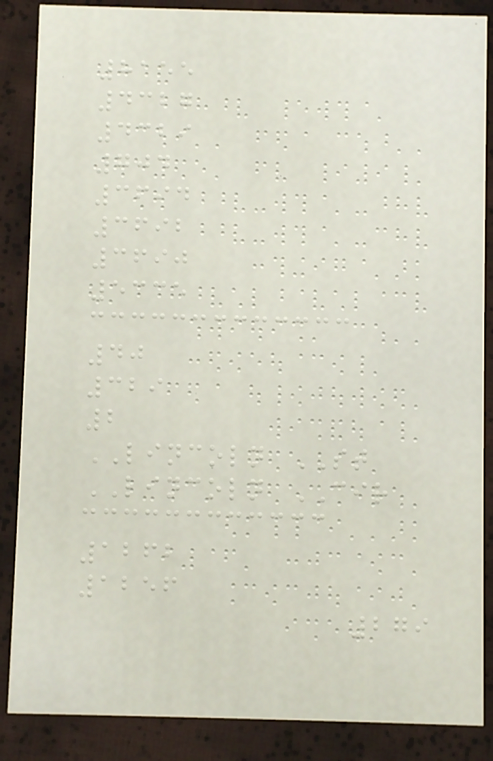8155
4327
4329
704
3694
3692
3690
5335
40
329
2
LINCOLN ST
LINCOLN CIR
1262
1256
279
